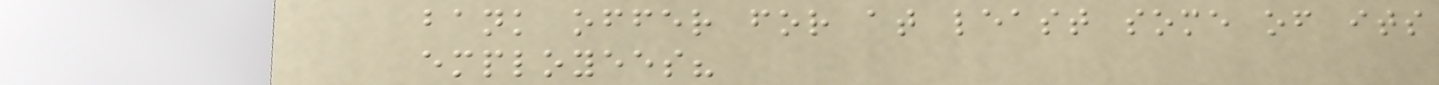bank offer for at least some of its
employees?
